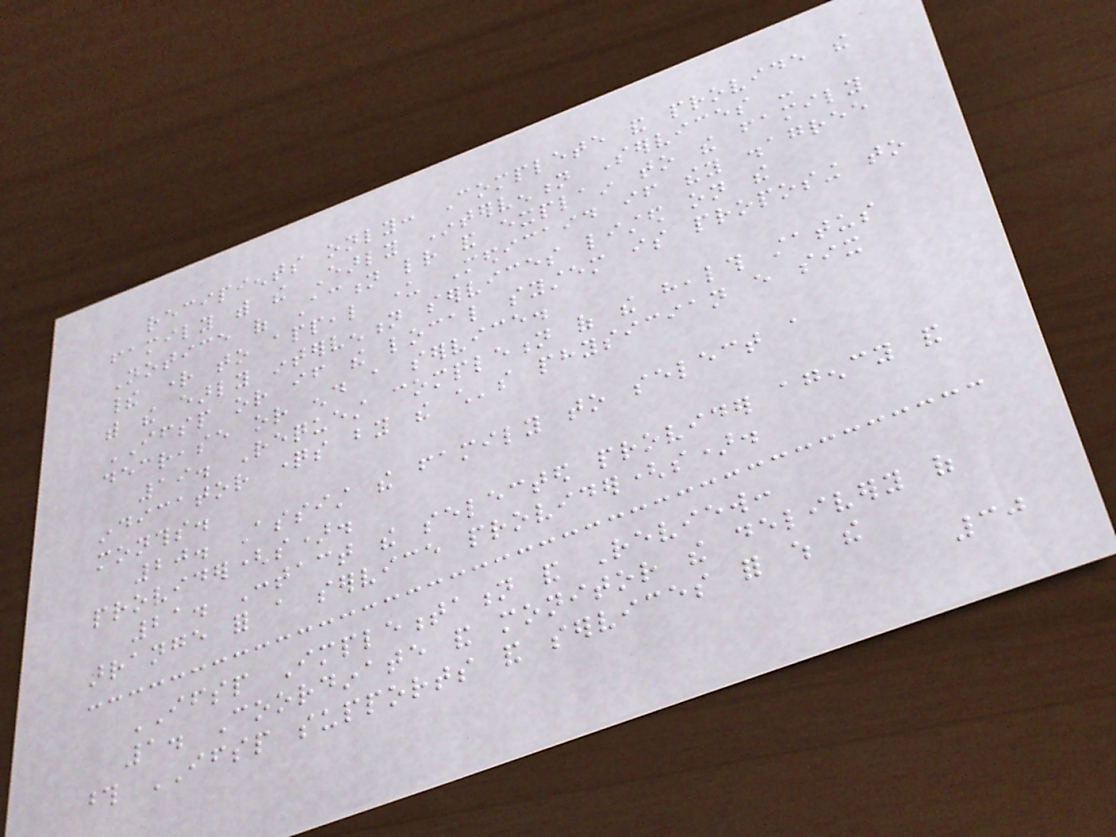recipients only: Complete and provide the
family with the Early Intervention Services -
Notice of Action letter and explain to the family
their right to appeal under Medicaid if they disagree
with the early intervention services listed on the
IFSP or if the local system is proposing to
decrease or end a service.
19. Request completion of the health status
indicator questions by the child's physician every six
months.
20. Assist the family to select a
provider(s).
21. Contact the selected provider agency and
arrange for a service provider(s).
IFSP Implementation and Review:
1. Coordinate and monitor the delivery of
those IFSP supports and services for which the
30
